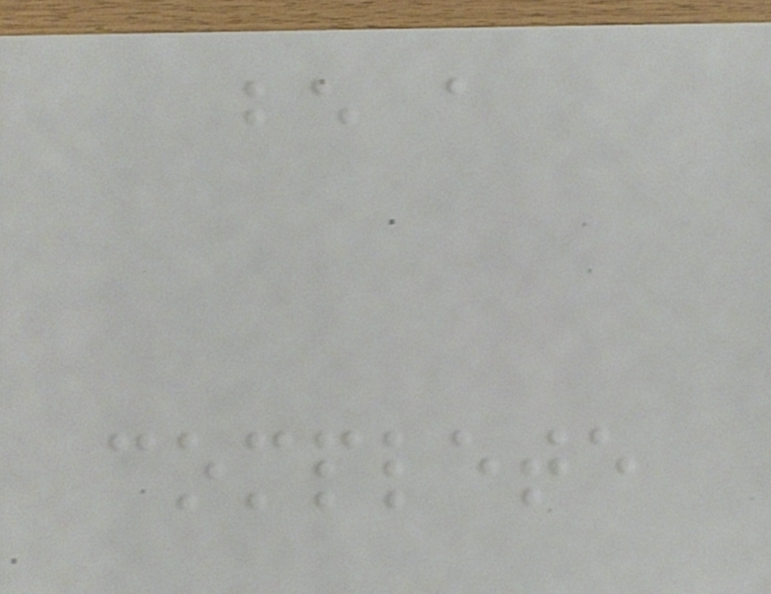be a
complete
